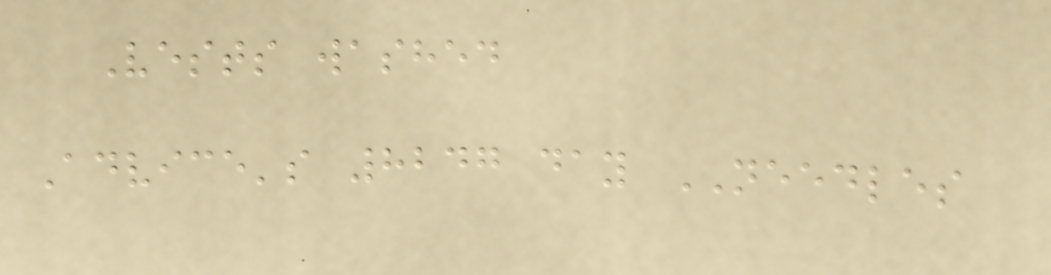Vests washed
Advice's 8247 day NEEDLES
